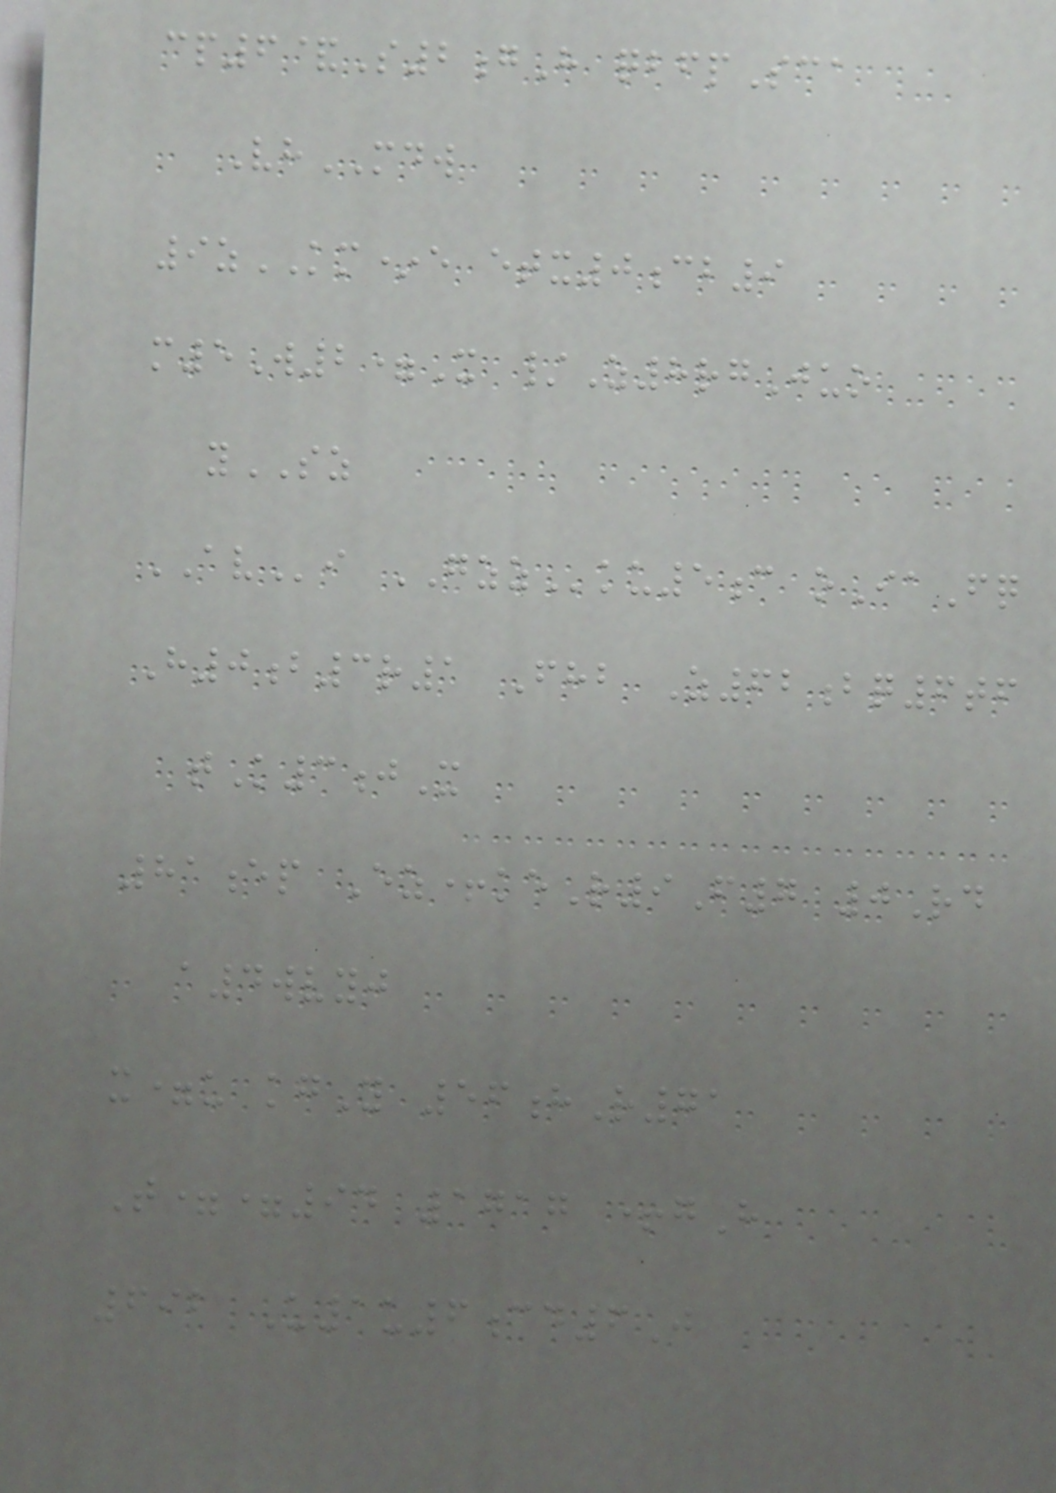cp6&S2gH qbfpSca
VhMDW
9zKM*e etx0cb9
m5W2=X /Z8rgJuo
ySZ
AVi GZZku5c oIaFq
H0b3r1 Fhb Z62bq6tf
tK3jX
81ep Ez+keR9F7 0Rd
a4wvyj
x=u kgY 56hR71
T==94 1717 +gH
692 U1u6cd6J
